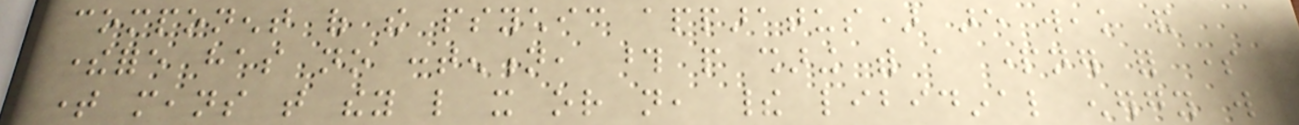component of the psychic apparatus) are weak and
therefore has no contention, those people sharing with a partner for some
time means that they like it or not, their libidinal energy will
